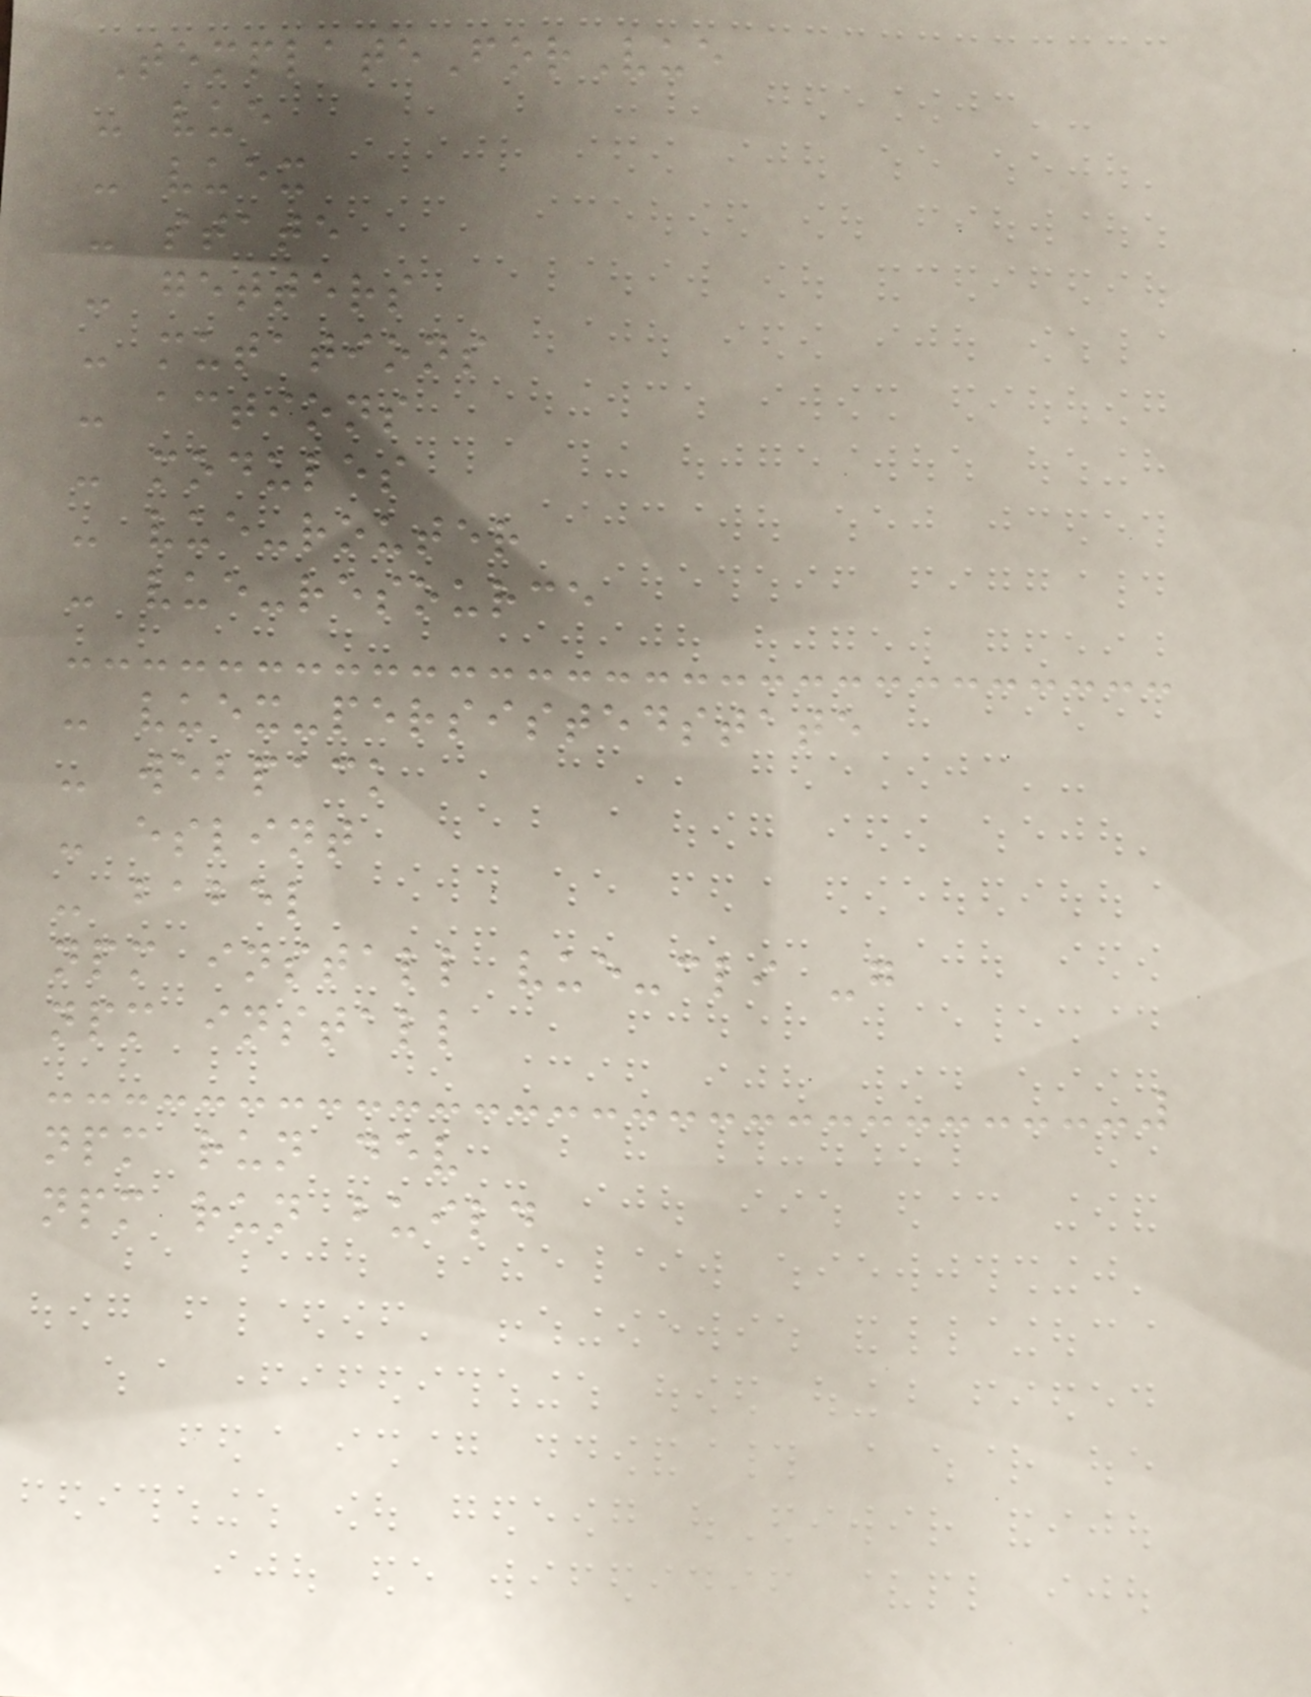TemplateForVue
- vue
- vuex
- state
- getters
- mutations
- actions
- modules
- vue-router
- vue-resource
- vuex-persistedstate
- webpack
- eslint
- babel
npm install vue-cli -g
npm install
npm run dev
npm run build
